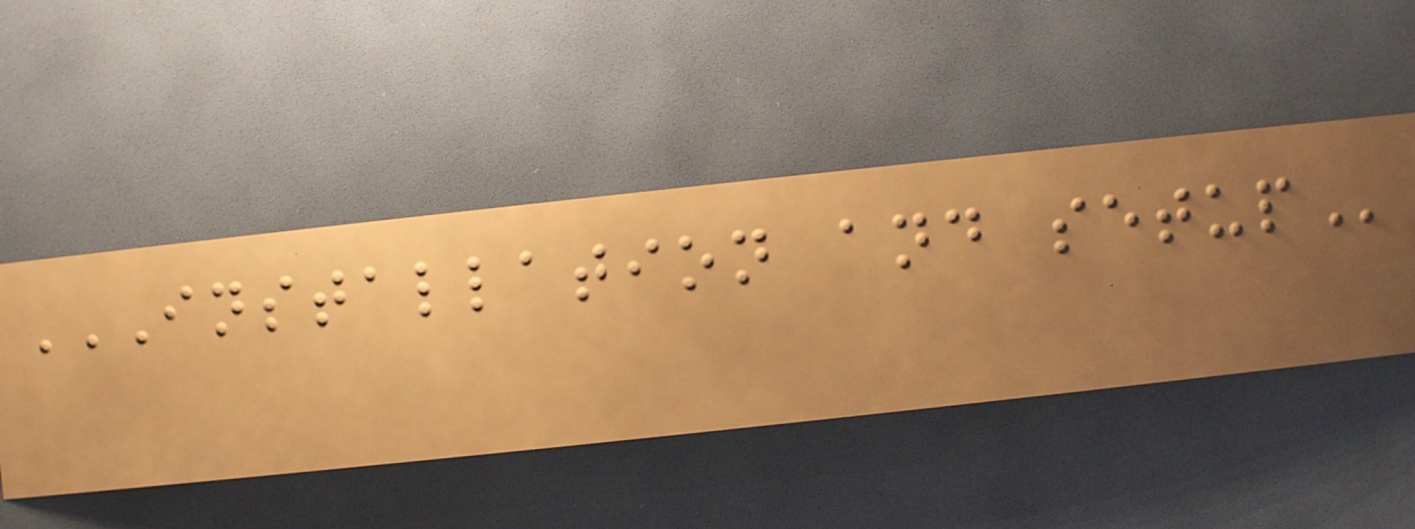INSTALLATION AND SETUP
